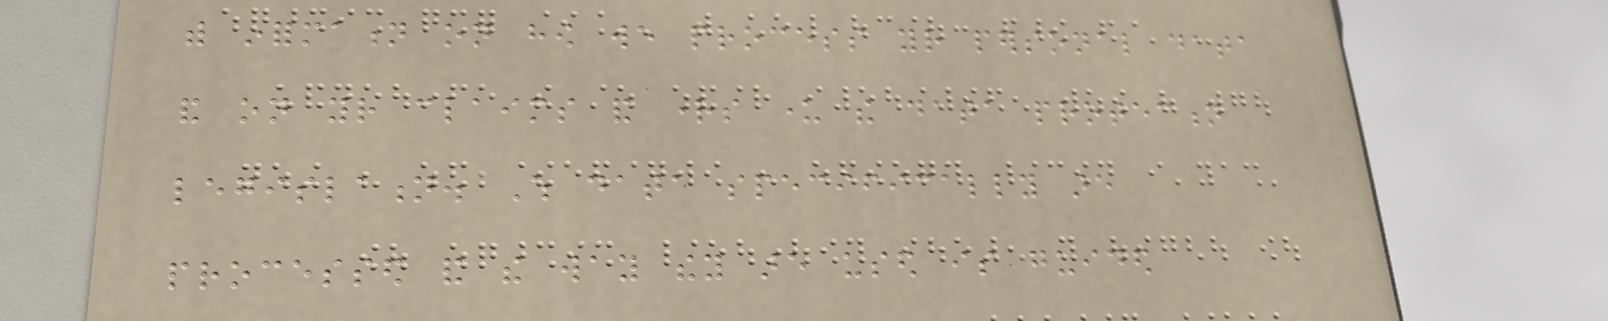with information on how we process your personal data
and on your claims and rights under the data protection
legislation. Which data specifically are
processed and the way they are used is guided
